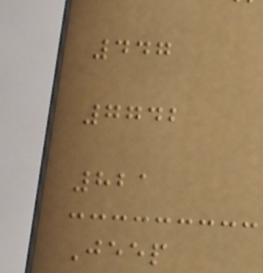447
7742
821
Jeep
